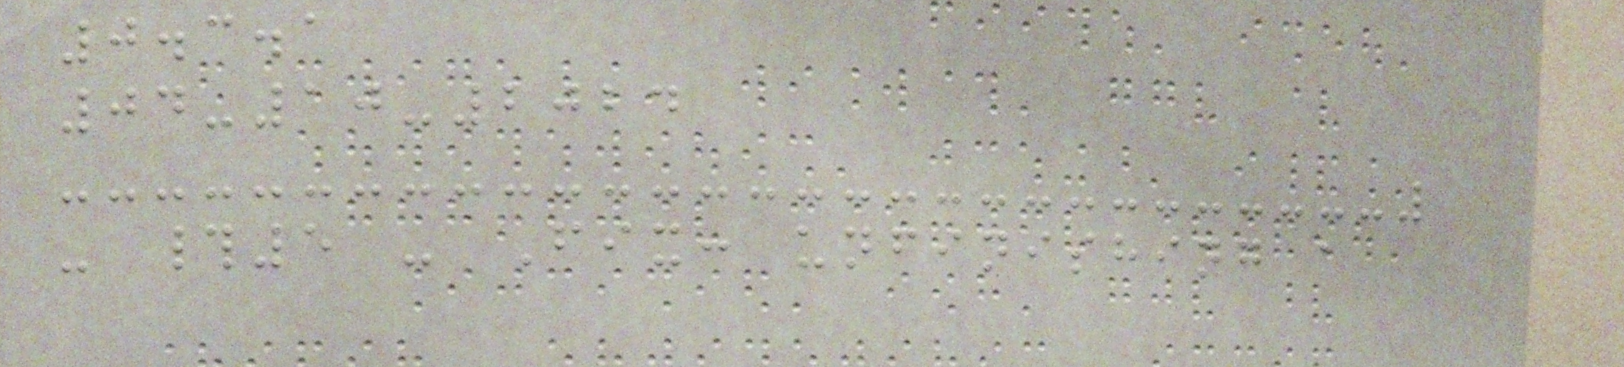0.3.1
04-10-2024
- #5 - Fix: unfinishing a
